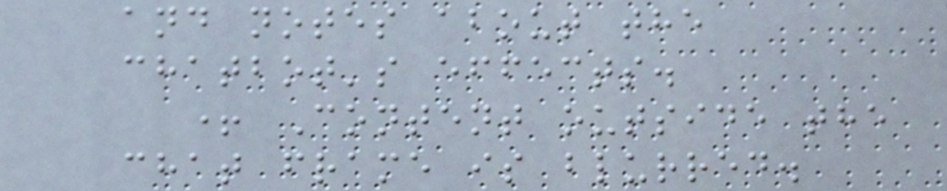and notes about the
chatbot's effects.
+ Content outside the
chat frame is blurred.
